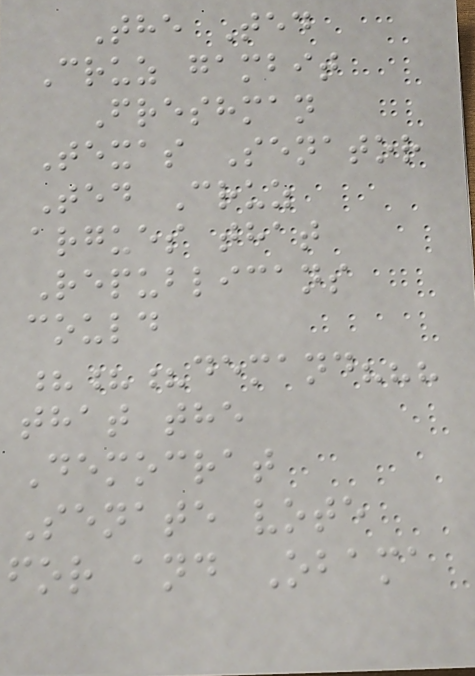The Ted
Cruz gambit
Freshman
Texas Senator
Ted Cruz
argues that
Republicans
could
???demand???
that the
Democrat
Senate vote
for and Obama
